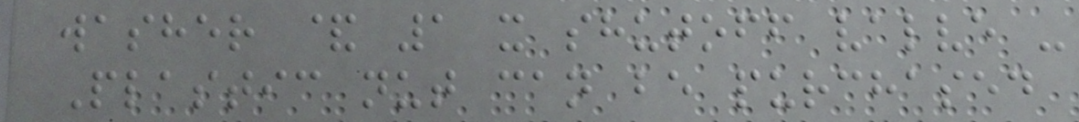washer & 1 x shutoff valve -
Plastic nut can be purchased
